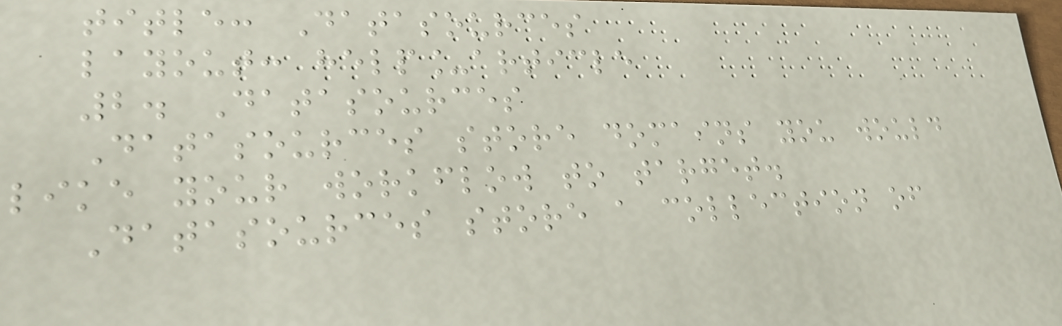title: Datasources
layout: help_article
2. Datasources
Datasources store domains you would
like your workflow to target.
Datasources store a collection of
